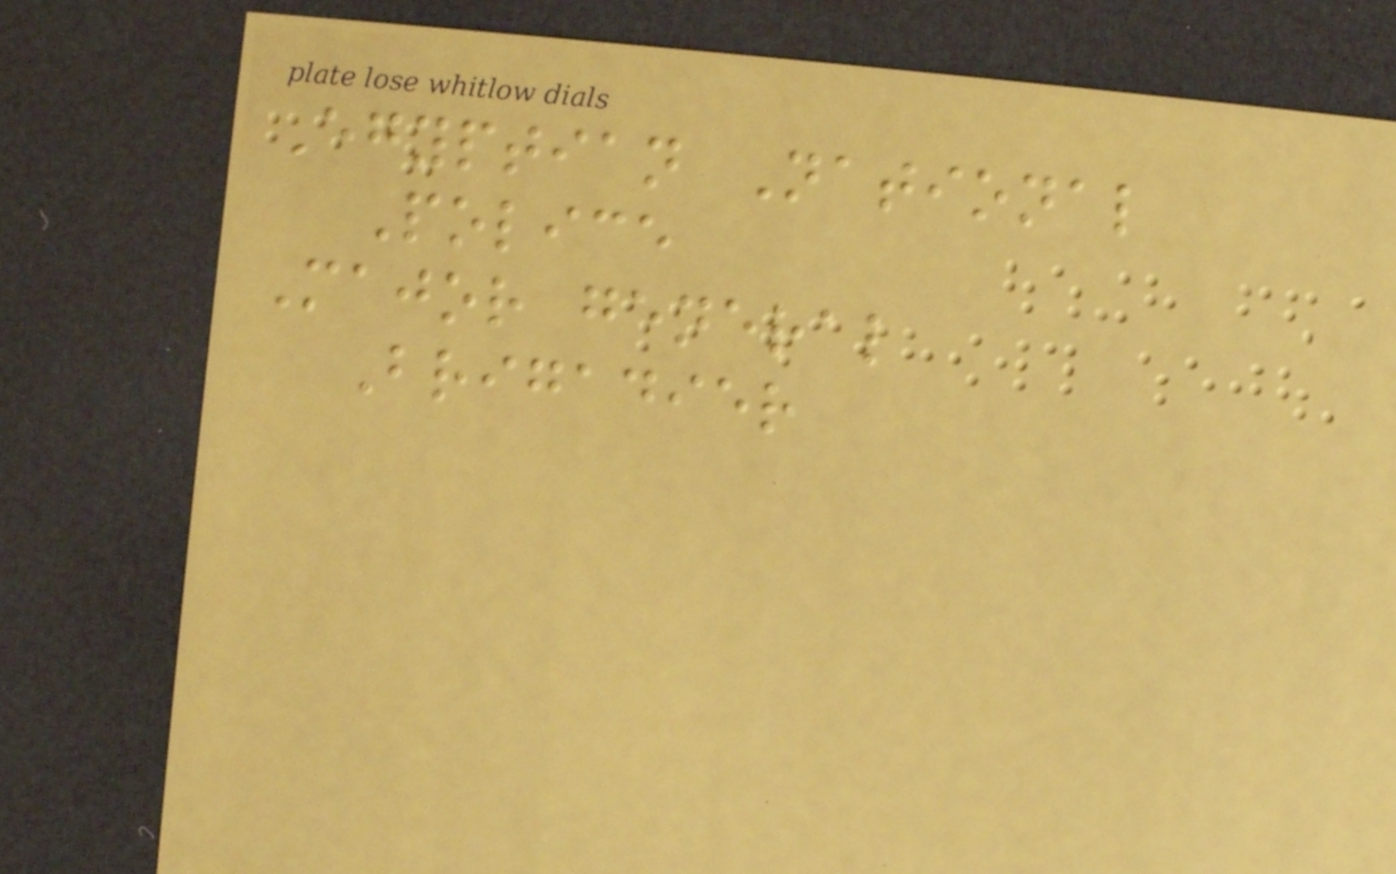Egyptian National
Police
Major general
Brigadier
